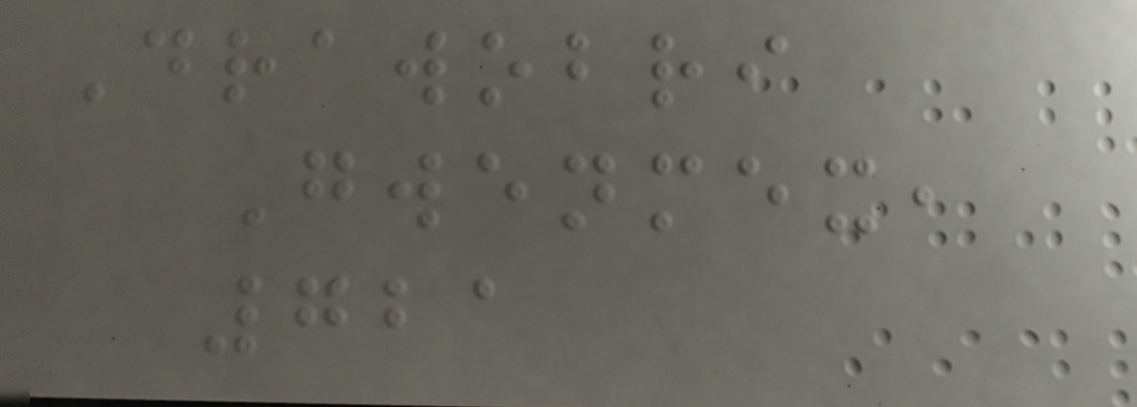Drawobri
Gwenmex,
721
